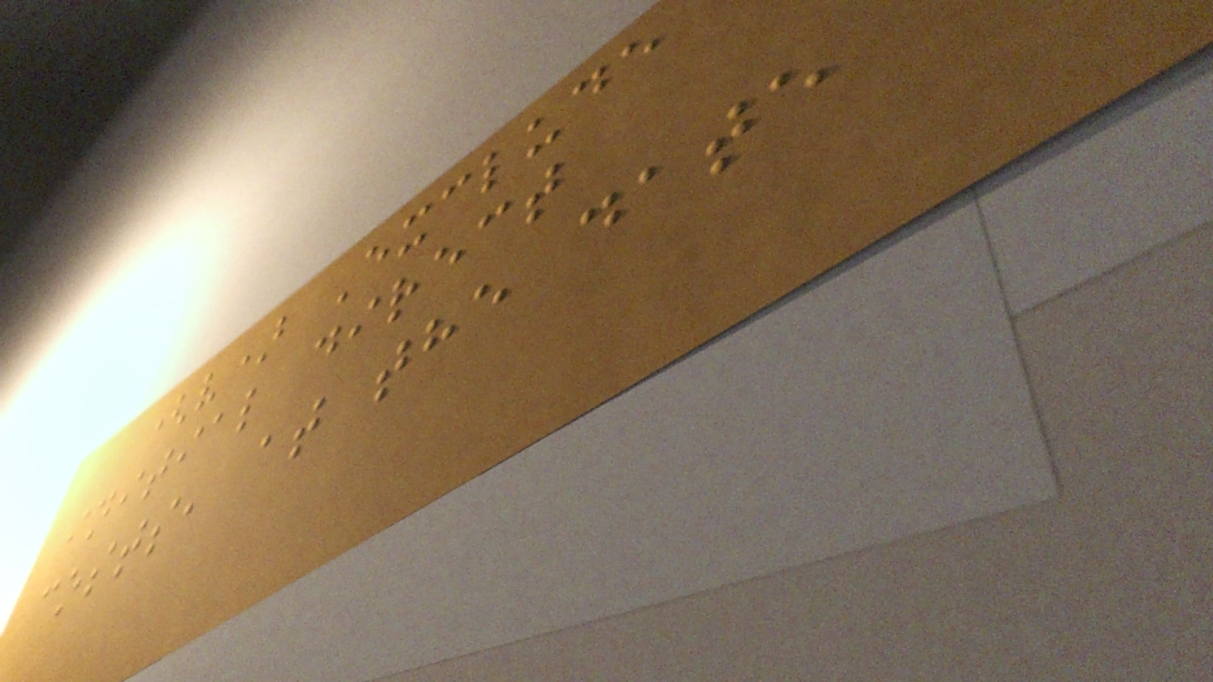(v) Exclude
initial direct
costs, at the date
